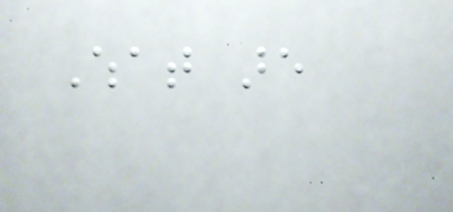What are
